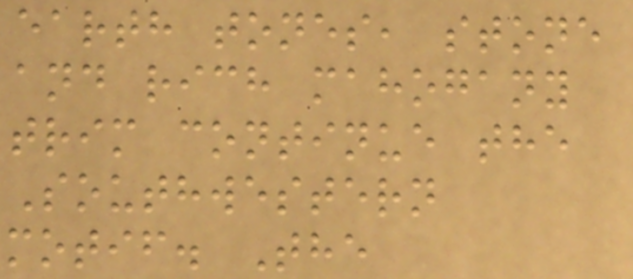earth tones, stone
and rich mahogany
trim continue the
Southwestern
motif. The
